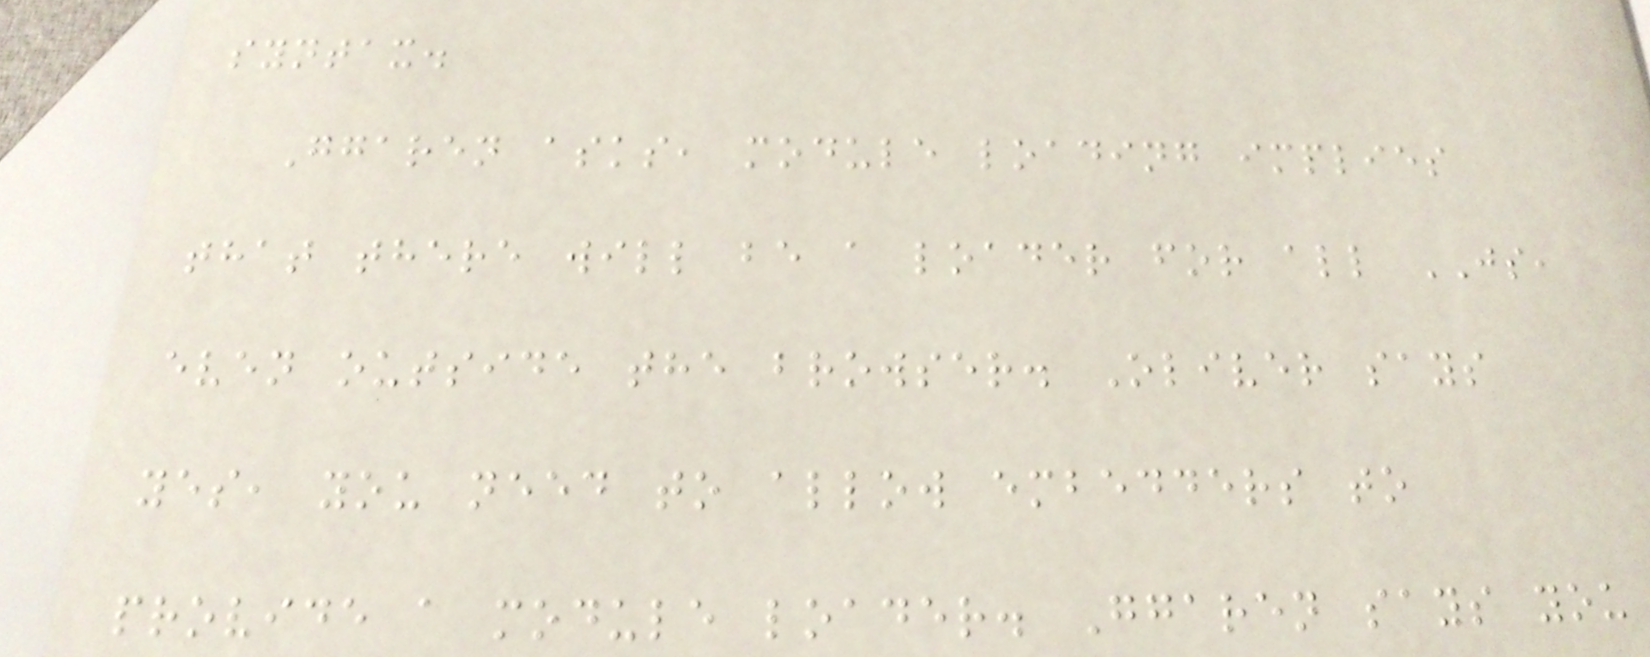syntax.
Ggaren asks, module loading implies
that there will be a loader for all JS,
even outside the browser. Oliver says
yes, you need to allow embedders to
provide a module loader. Ggaren says you
